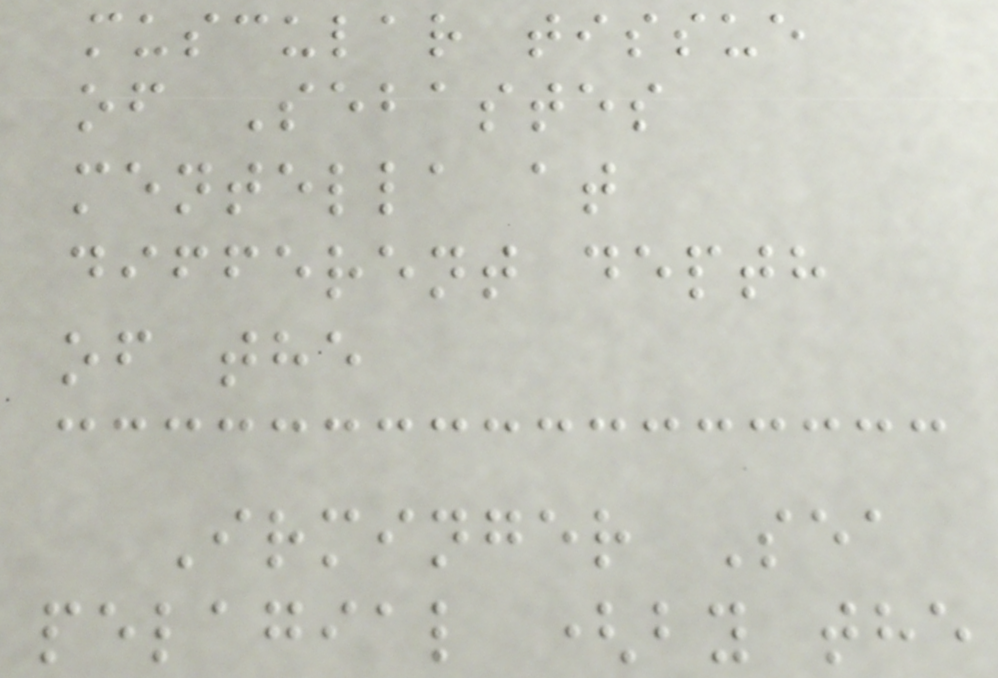muscular tissue
of Sebastes
mentella at
different depth
of the
Irminger Sea
pelagial (by the
